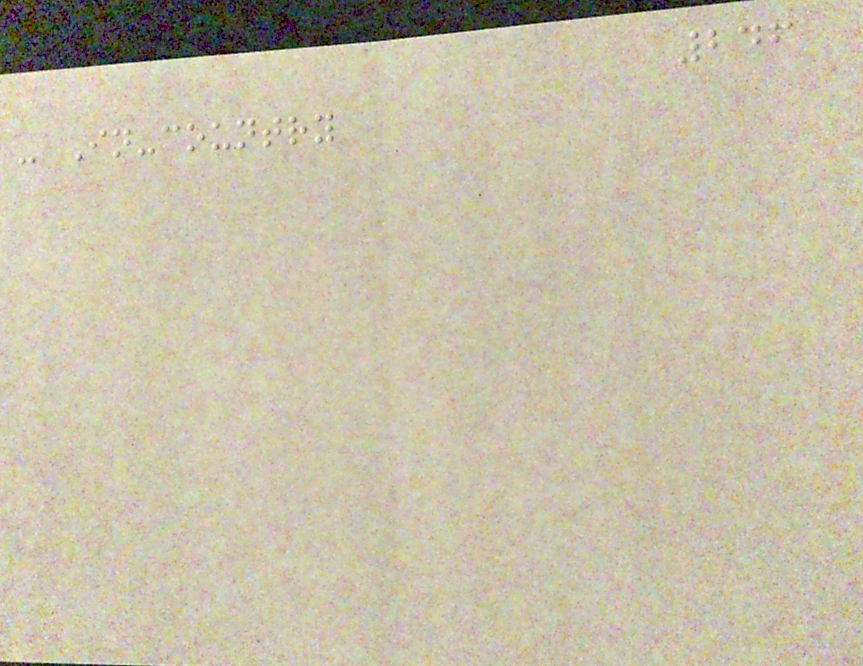246
- In-country
